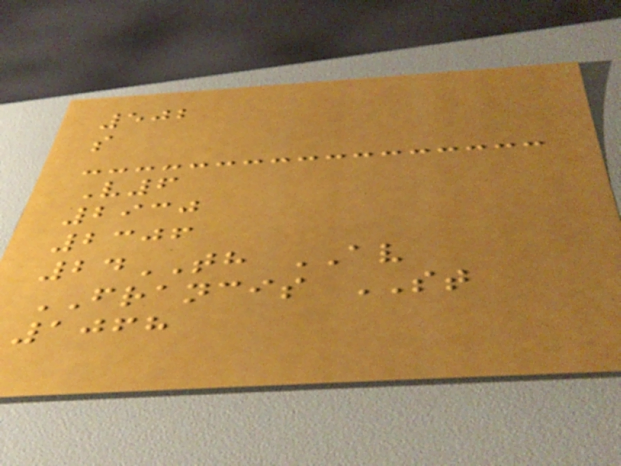502
s
V6
2930
2306
24TH AV
FRANCIS ST
1068
